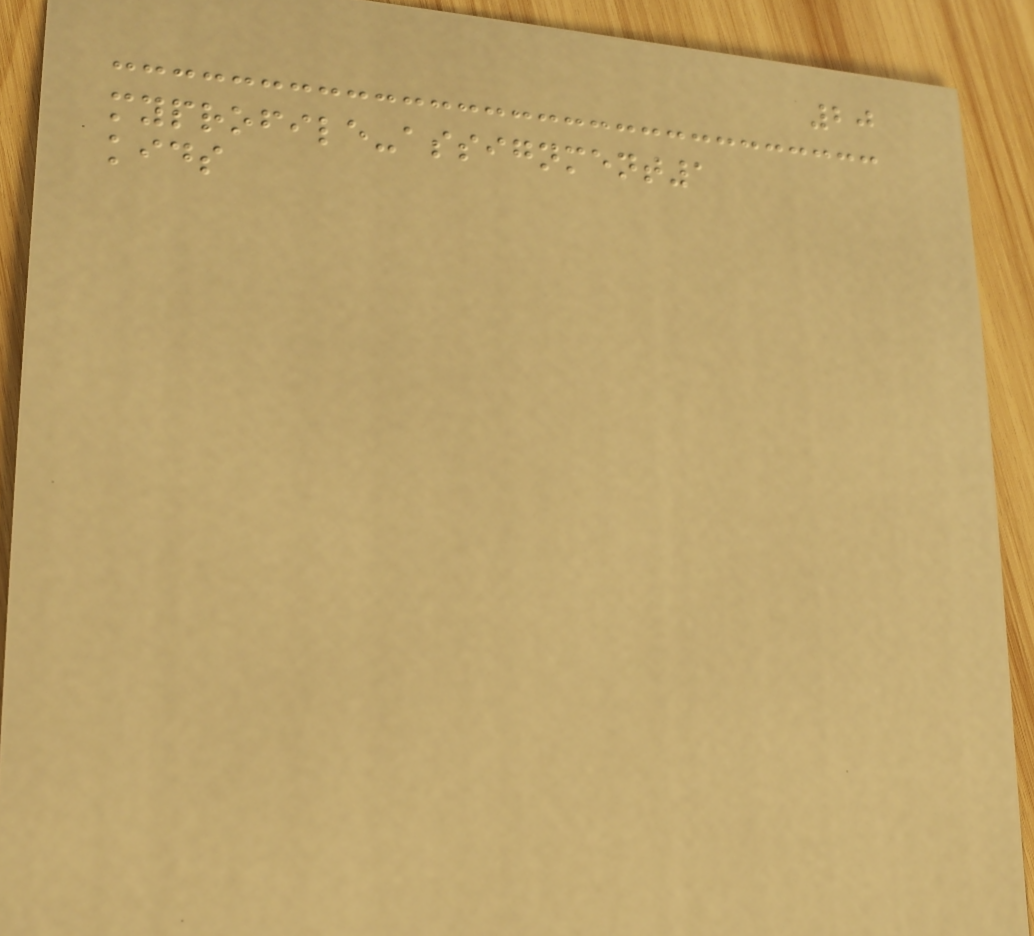20
myprofile-assignment1
kids
